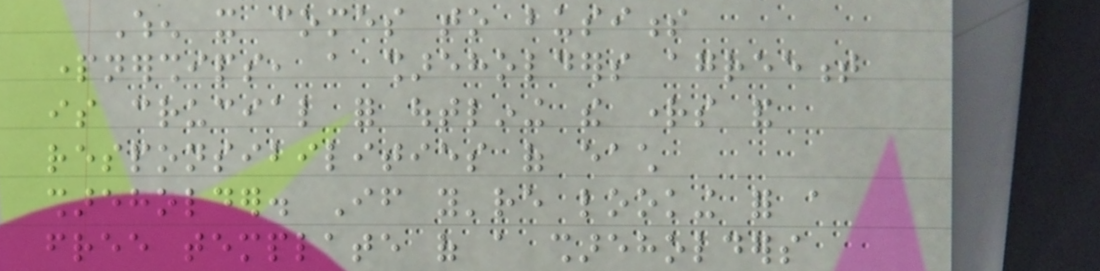When it comes to business
partnerships, a shareholders agreement
is crucial for outlining the rights and
responsibilities of each
shareholder. If you're looking for a
free template of a shareholders
